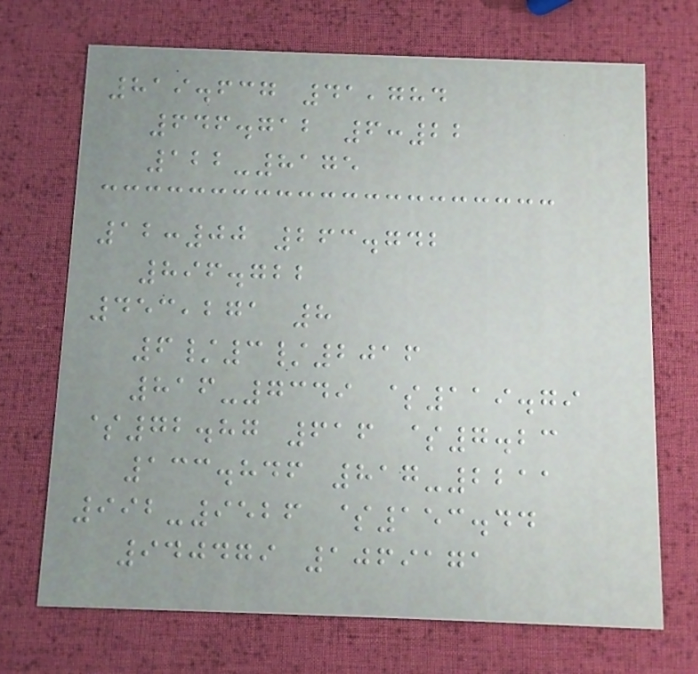819.637 41,784
646.712 6:22
122-8175
12:00 263.742
896.722
453,271 8
6/3/2016
816-7349 $119.79
$72.87 616 $7.23
133.846 817-2211
992-9526 $153.44
940479 1069171
